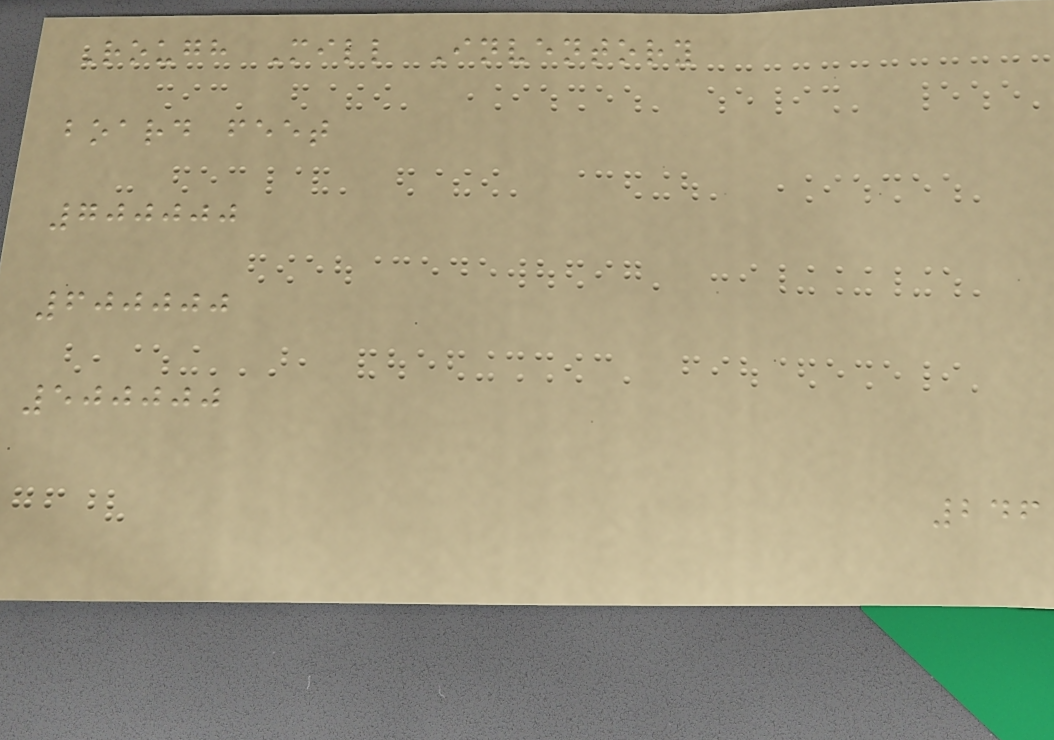Rough Mill Inventory
board feet
700000
600000
500000
246
